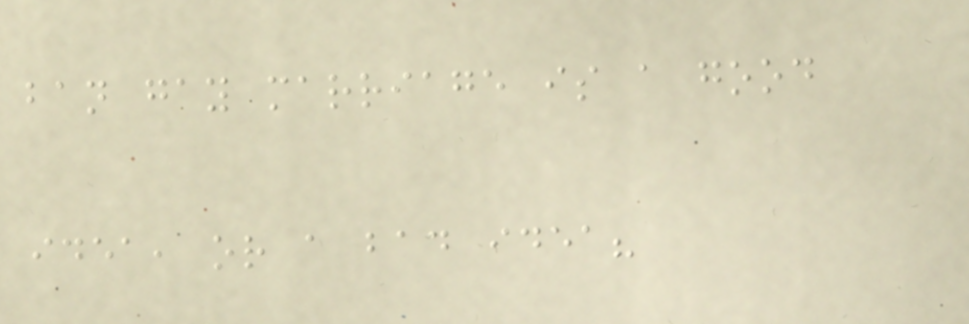ban gay marriage is a good
idea, or a bad idea?
